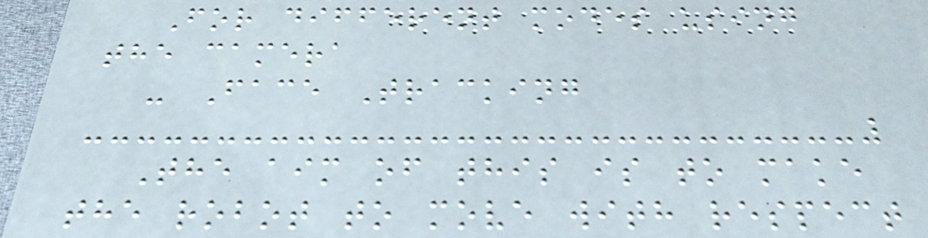For different modes using
the camera
- Face Tracking
The aim of this is to make
the robot to move with respect
